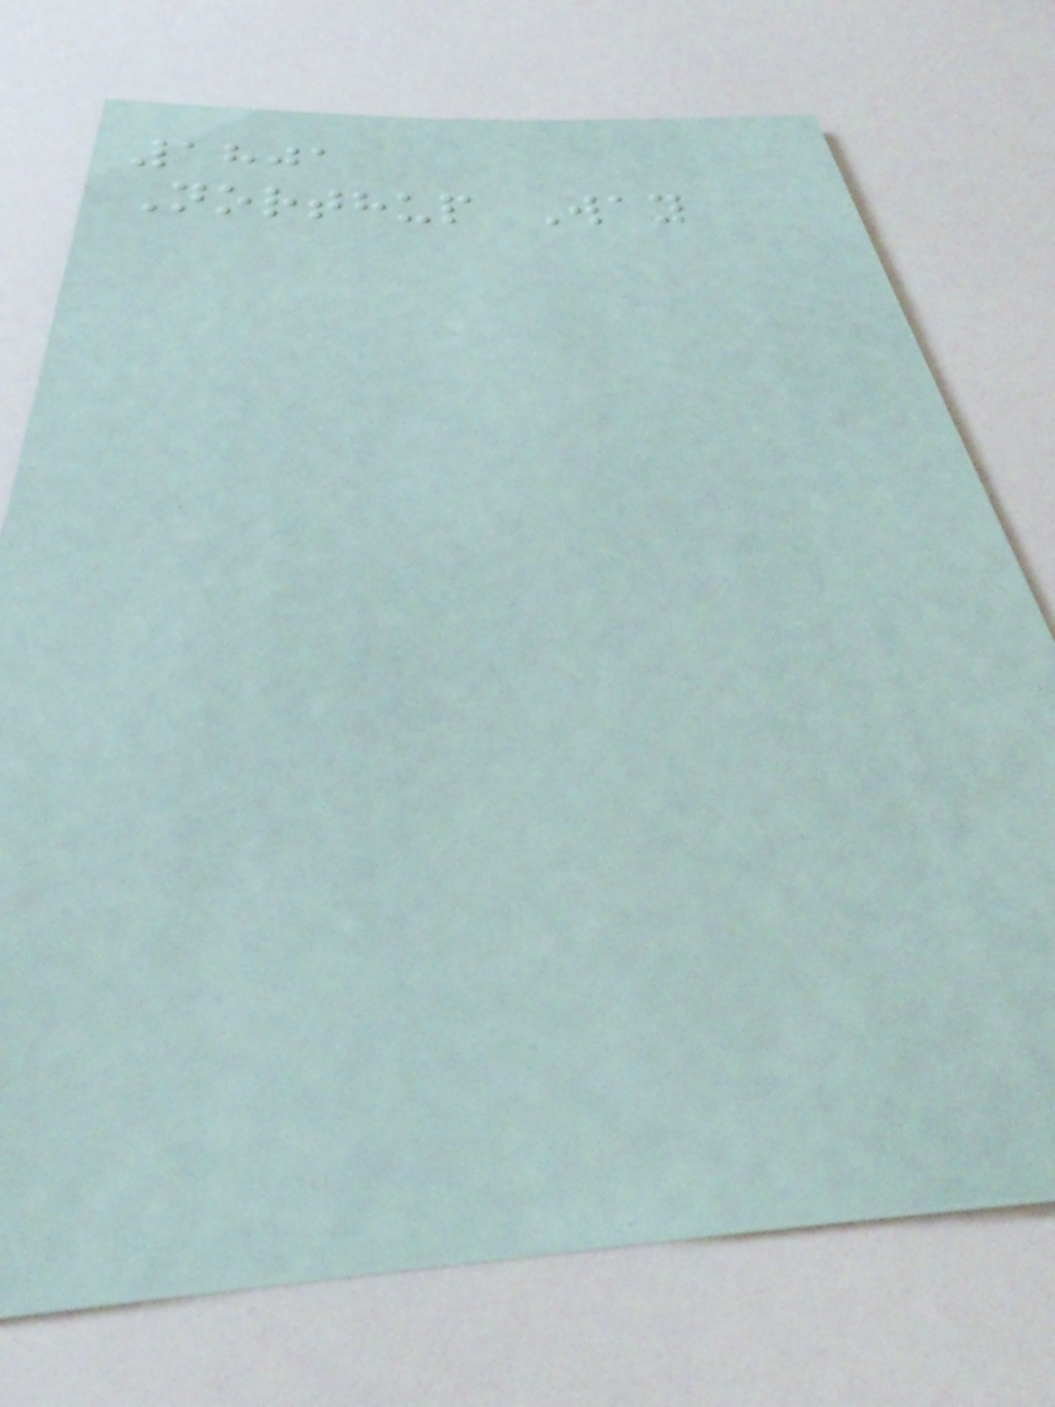1801
Northup Way
